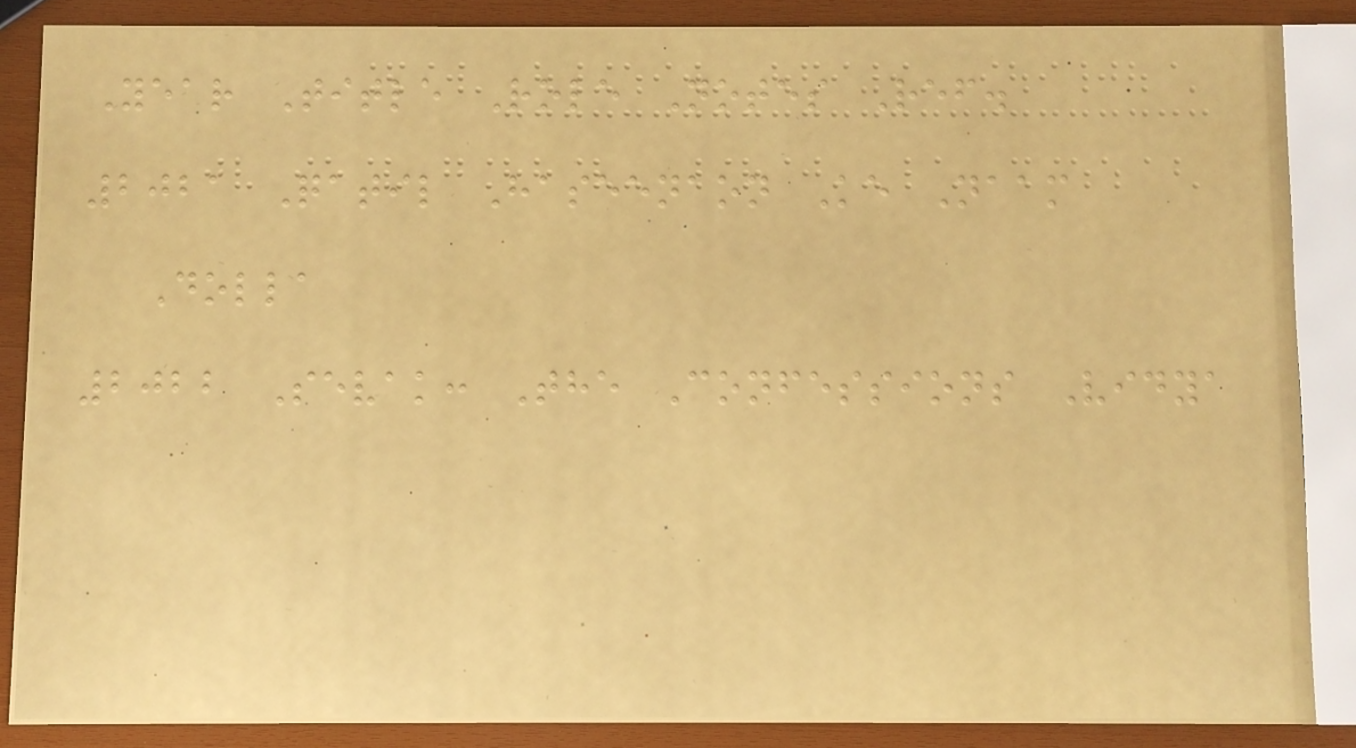Year Title Role Notes Ref.
2021 Qatil Haseenaon Ke Naam
Dolla
2022 Sevak: The Confessions Vidya
